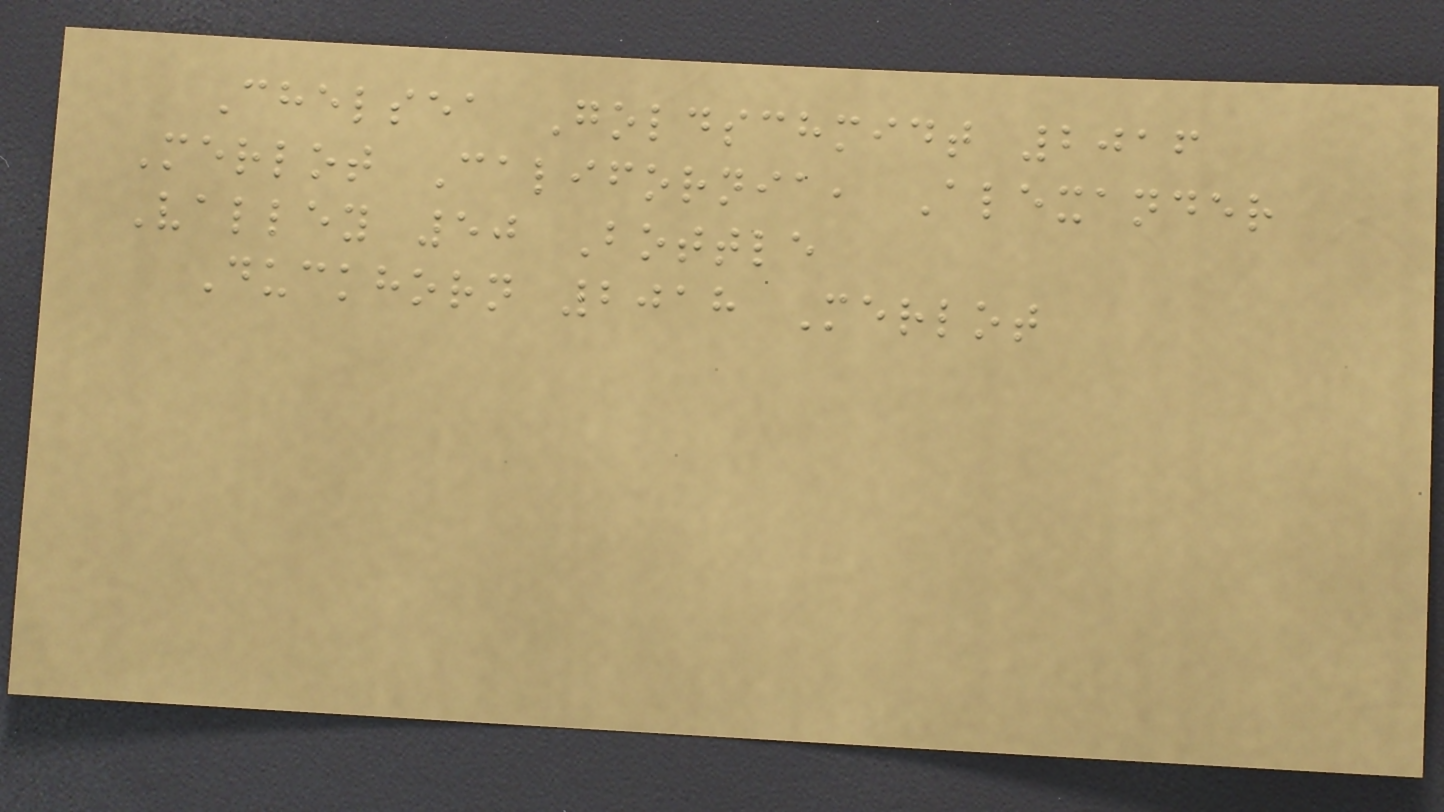Chelsea Goldschmidt 2016
Merlot California, Alexander
Valley 50 Bottle
Duckhorn 2018 Merlot
